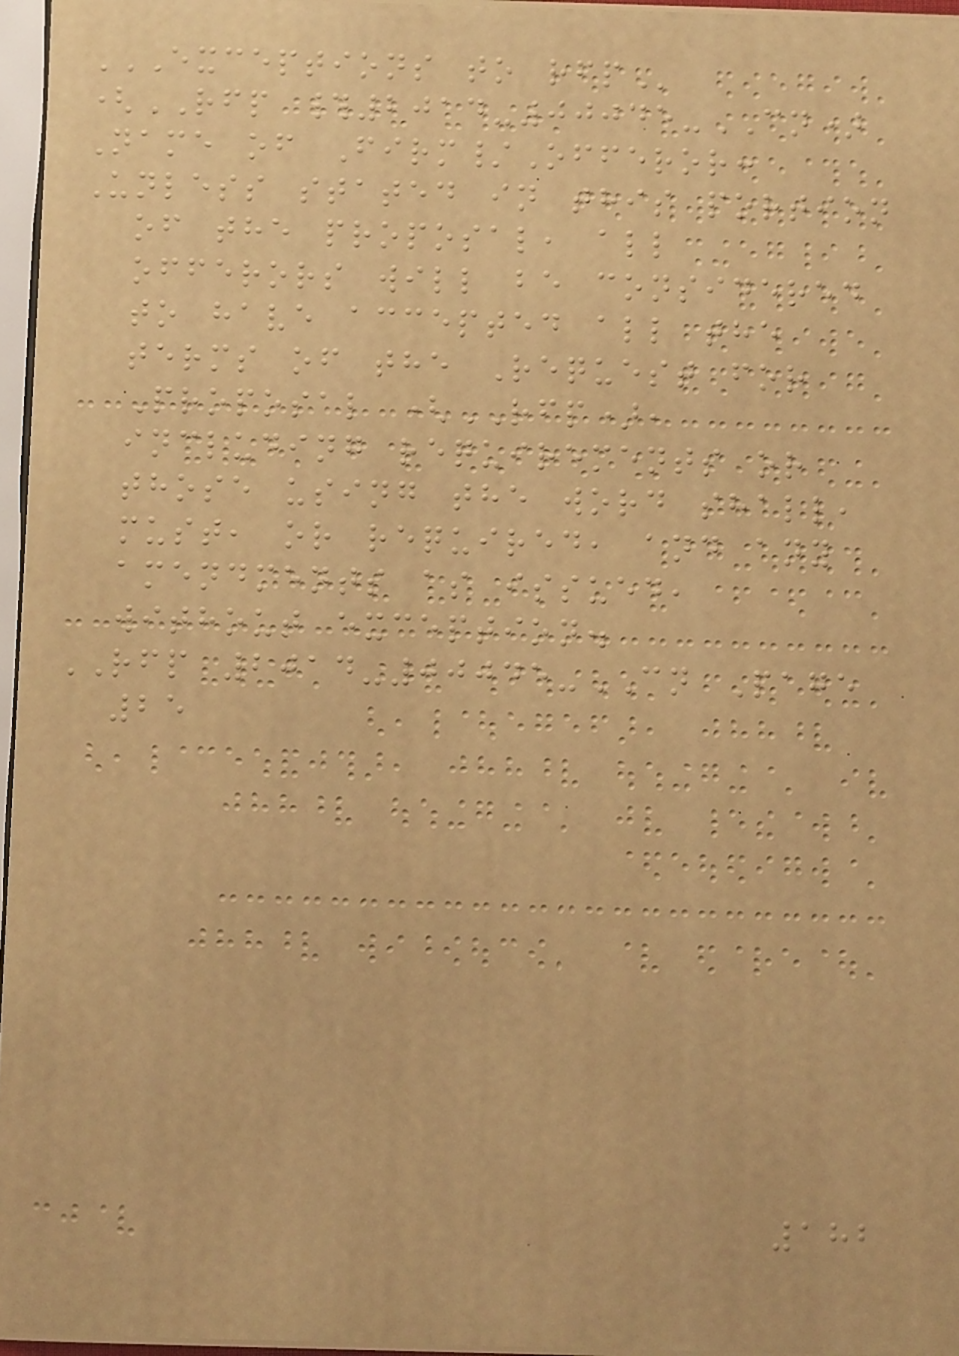EXCEPTIONS TO RFP
(RFP #2014-00045-CN)
Name of Firm/Offeror:
Unless stated in this portion
of the proposal, all
offerors will be considered
to have accepted all the
terms of the Request for
Proposal (RFP),
including requirements or
those using the word shall,
must, or required, and any
amendments as issued,
without exception.
RFP 2014-00045-CN Page
25
182
